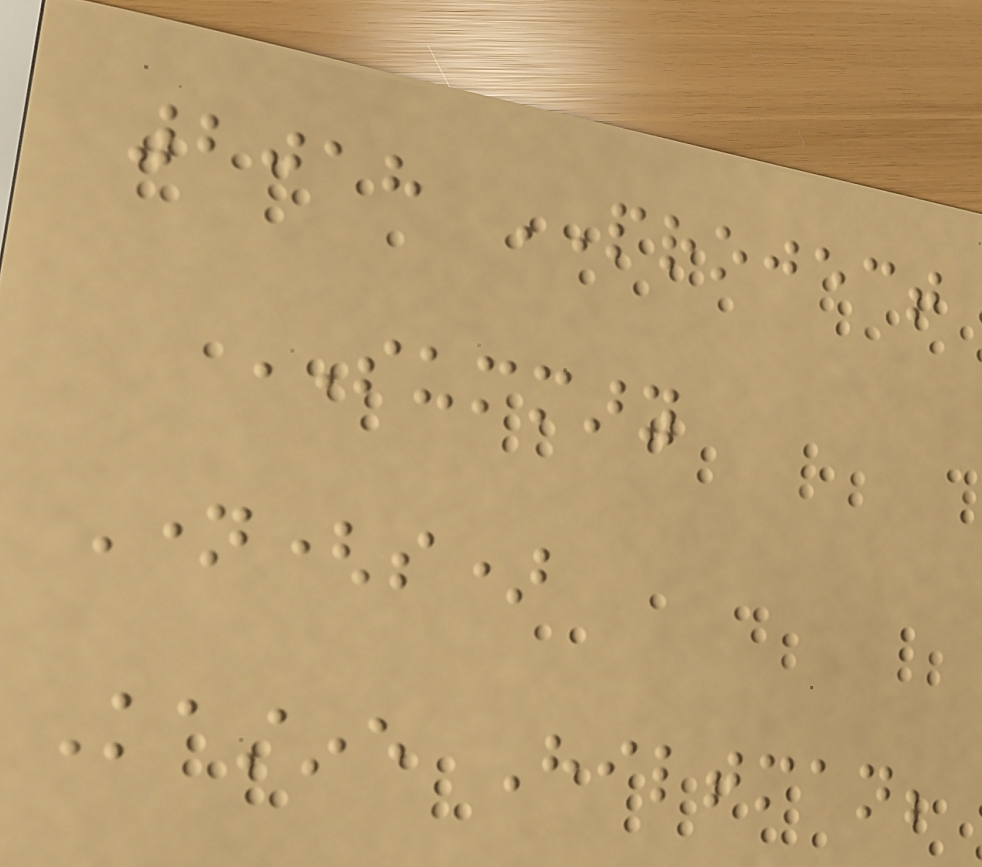2018 PROJECT
SUMMARY
Name(s)
Kastine Hiltman;
